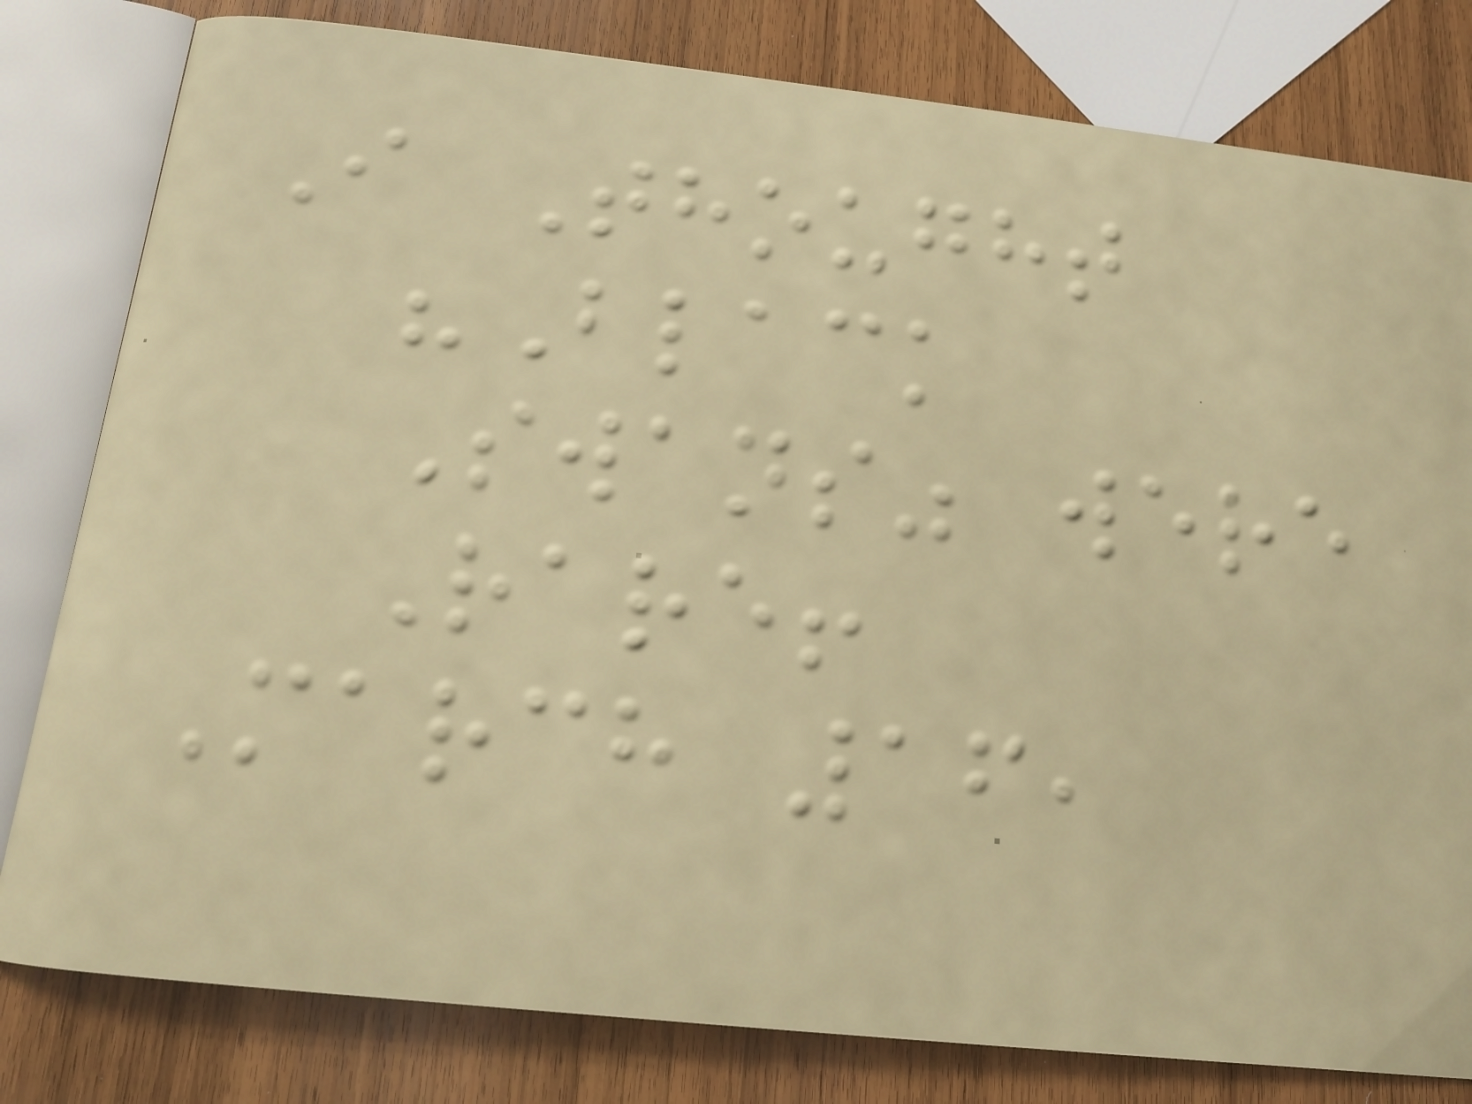I Thought
"Black
Swans" were
Rare!
March 16,
